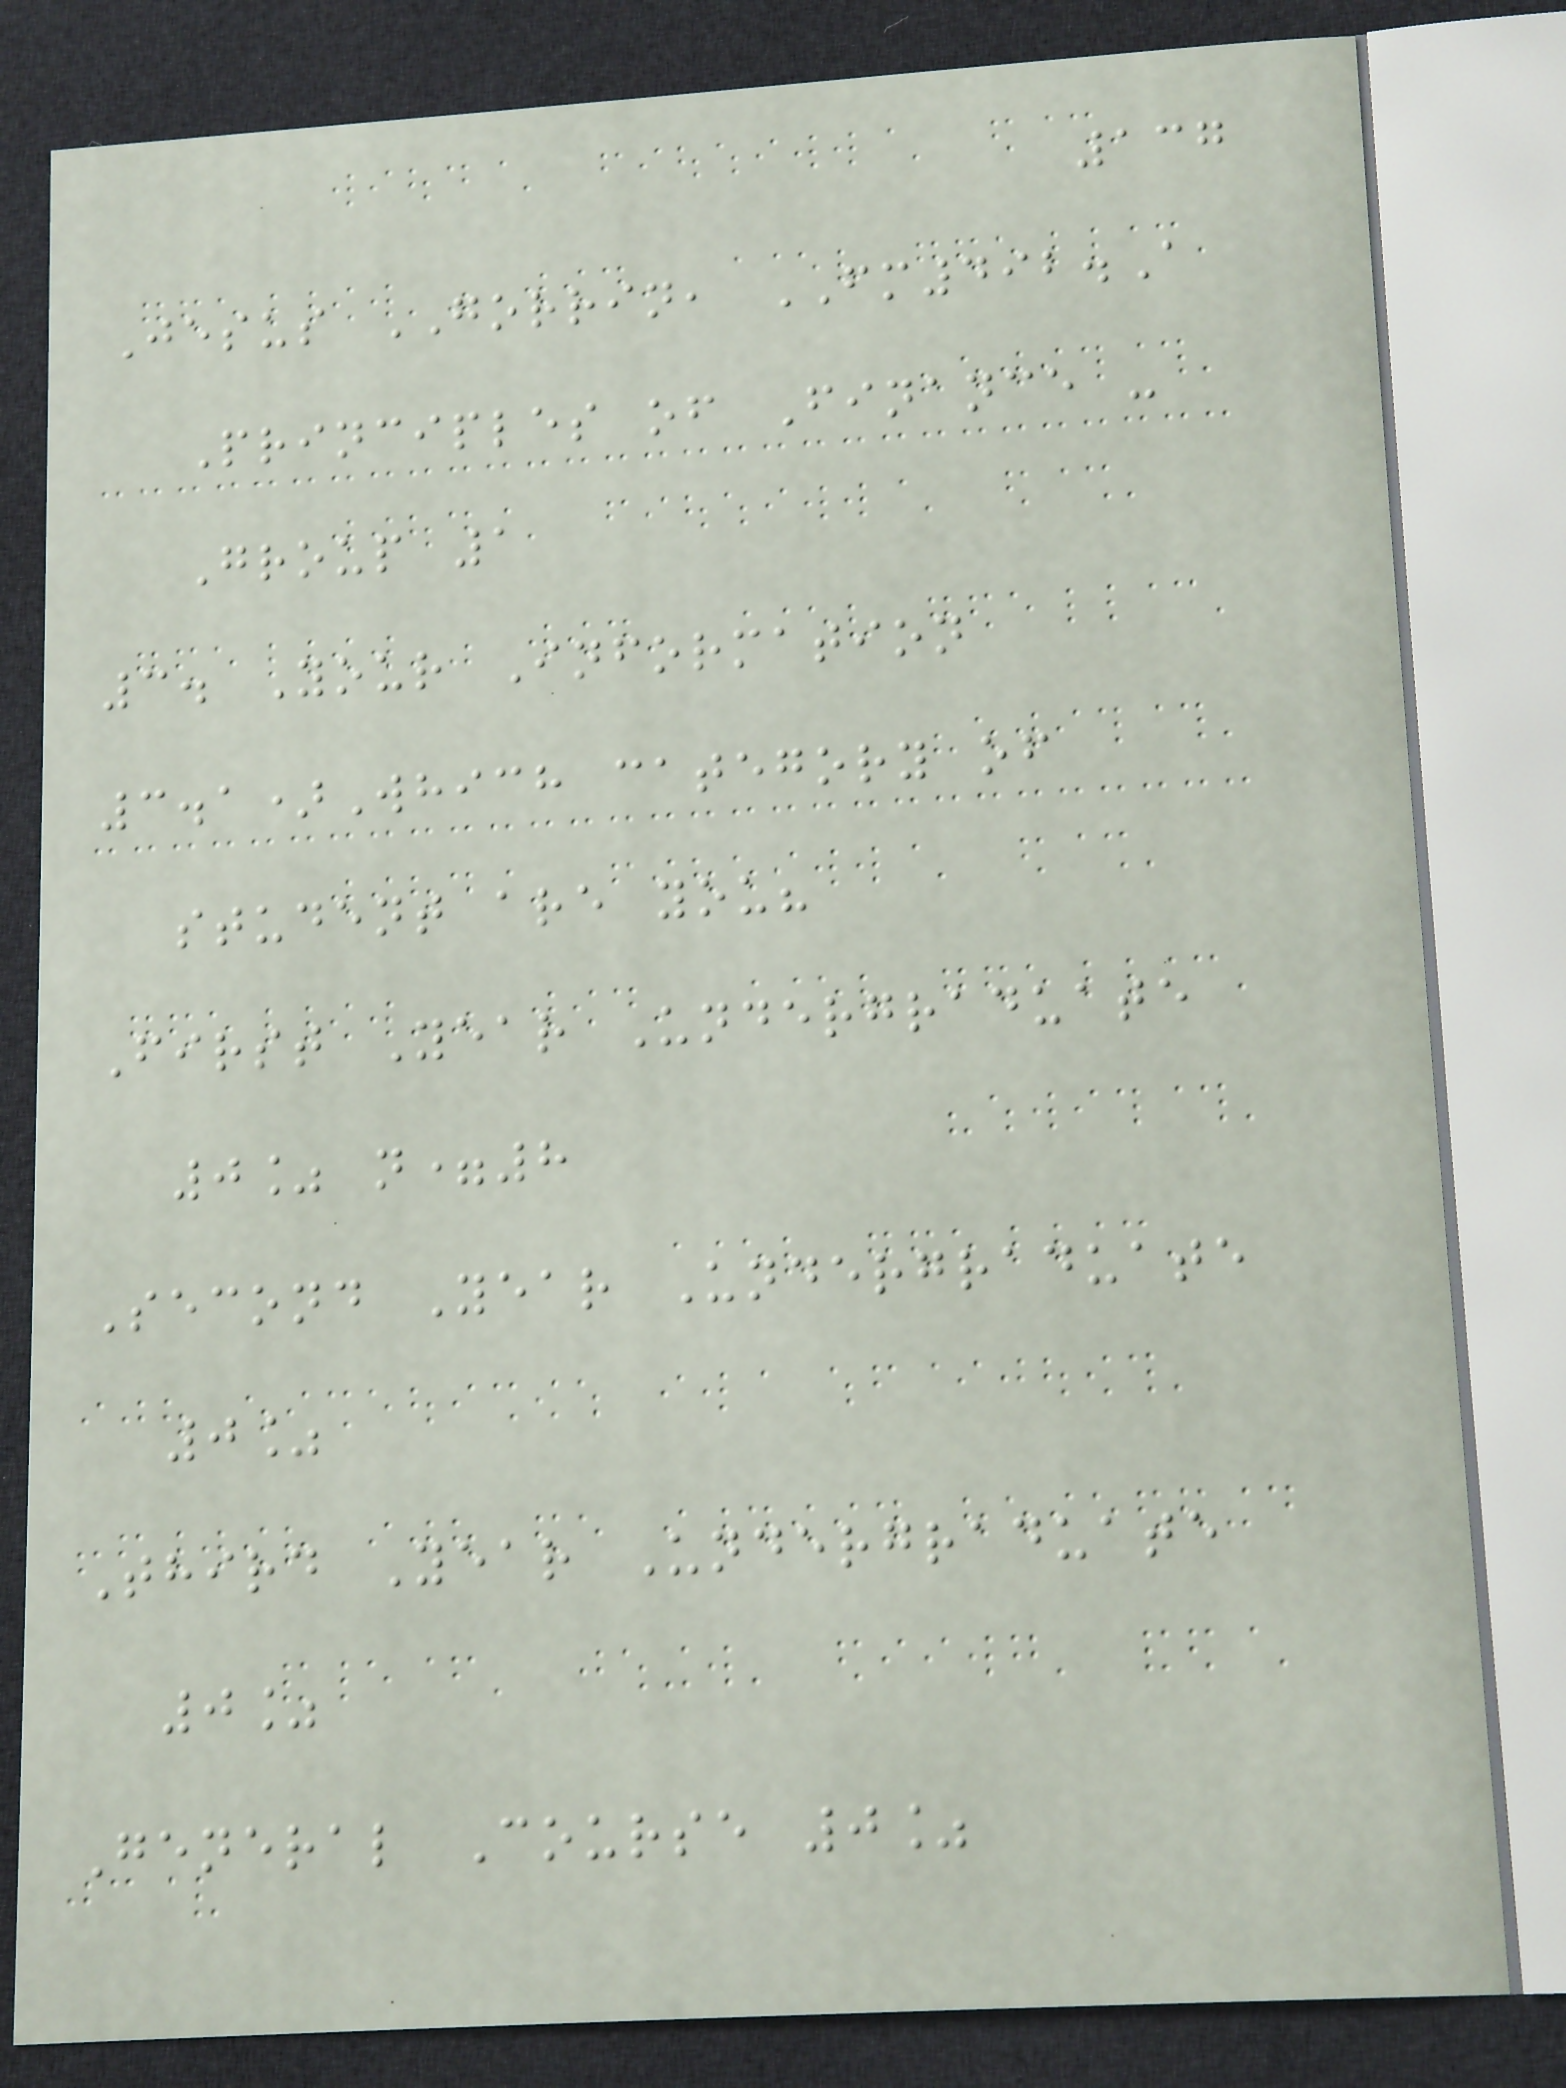137
Jesus GORRIN, FM492.A
Principles of Finance -
Group 1
3. Your Information
3.1)Which category of
student are you?
First Year Undergraduate
0% n=8
Second Year Undergraduate
0%
Third Year Undergraduate
0%
General Course 0%
